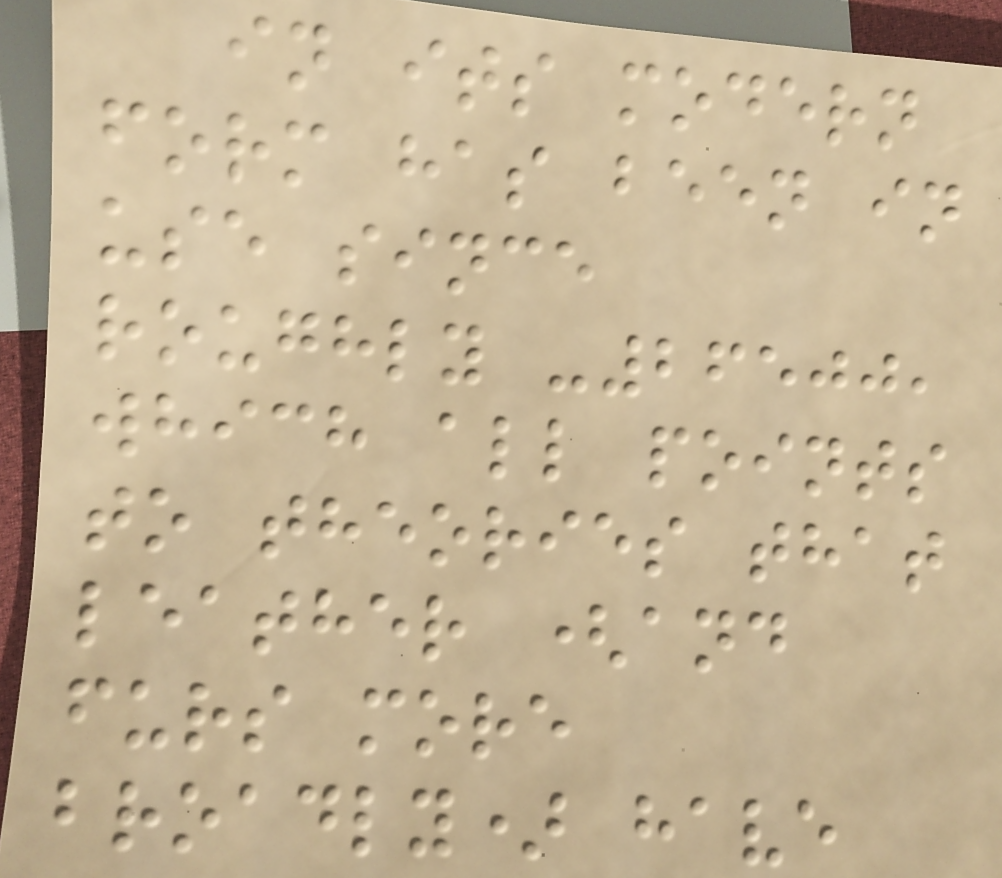in its modern
form has been in
use since
roughly -26500,
which all points
to theories that
leather (and
furs more
broadly) have
